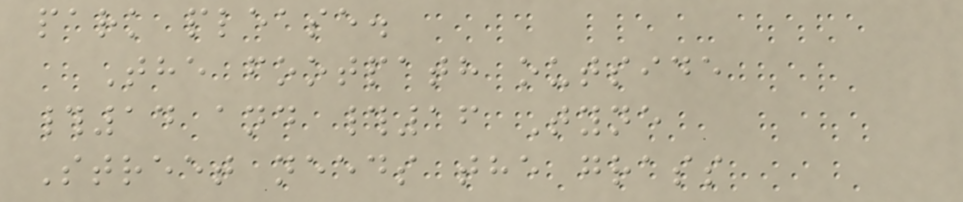park please.
The footpath outside
#14 and #16 Tyne
Street needs the grass
